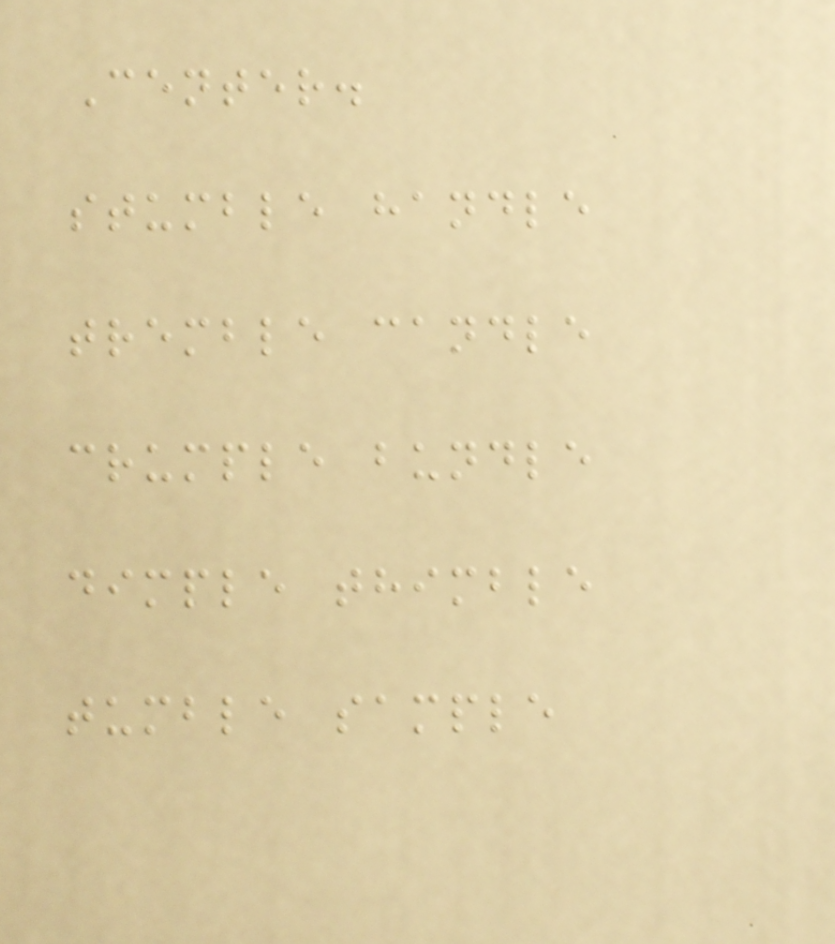Center.
stumble handle
tremble candle
crumple bundle
dimple thimble
tumble sample
